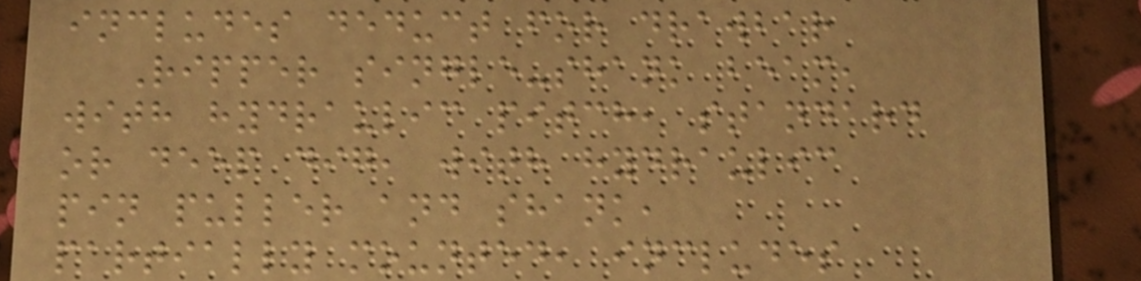includes deduct for drawbar
Ripper single-shank beam,
with hydraulic pitch, standard
or deep dig, with hydraulic
pin puller and shank,
partially mounted, includes
